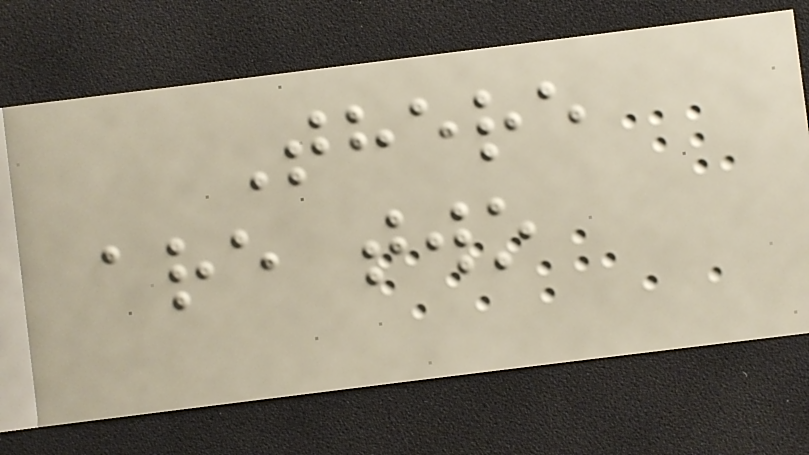There
are two
